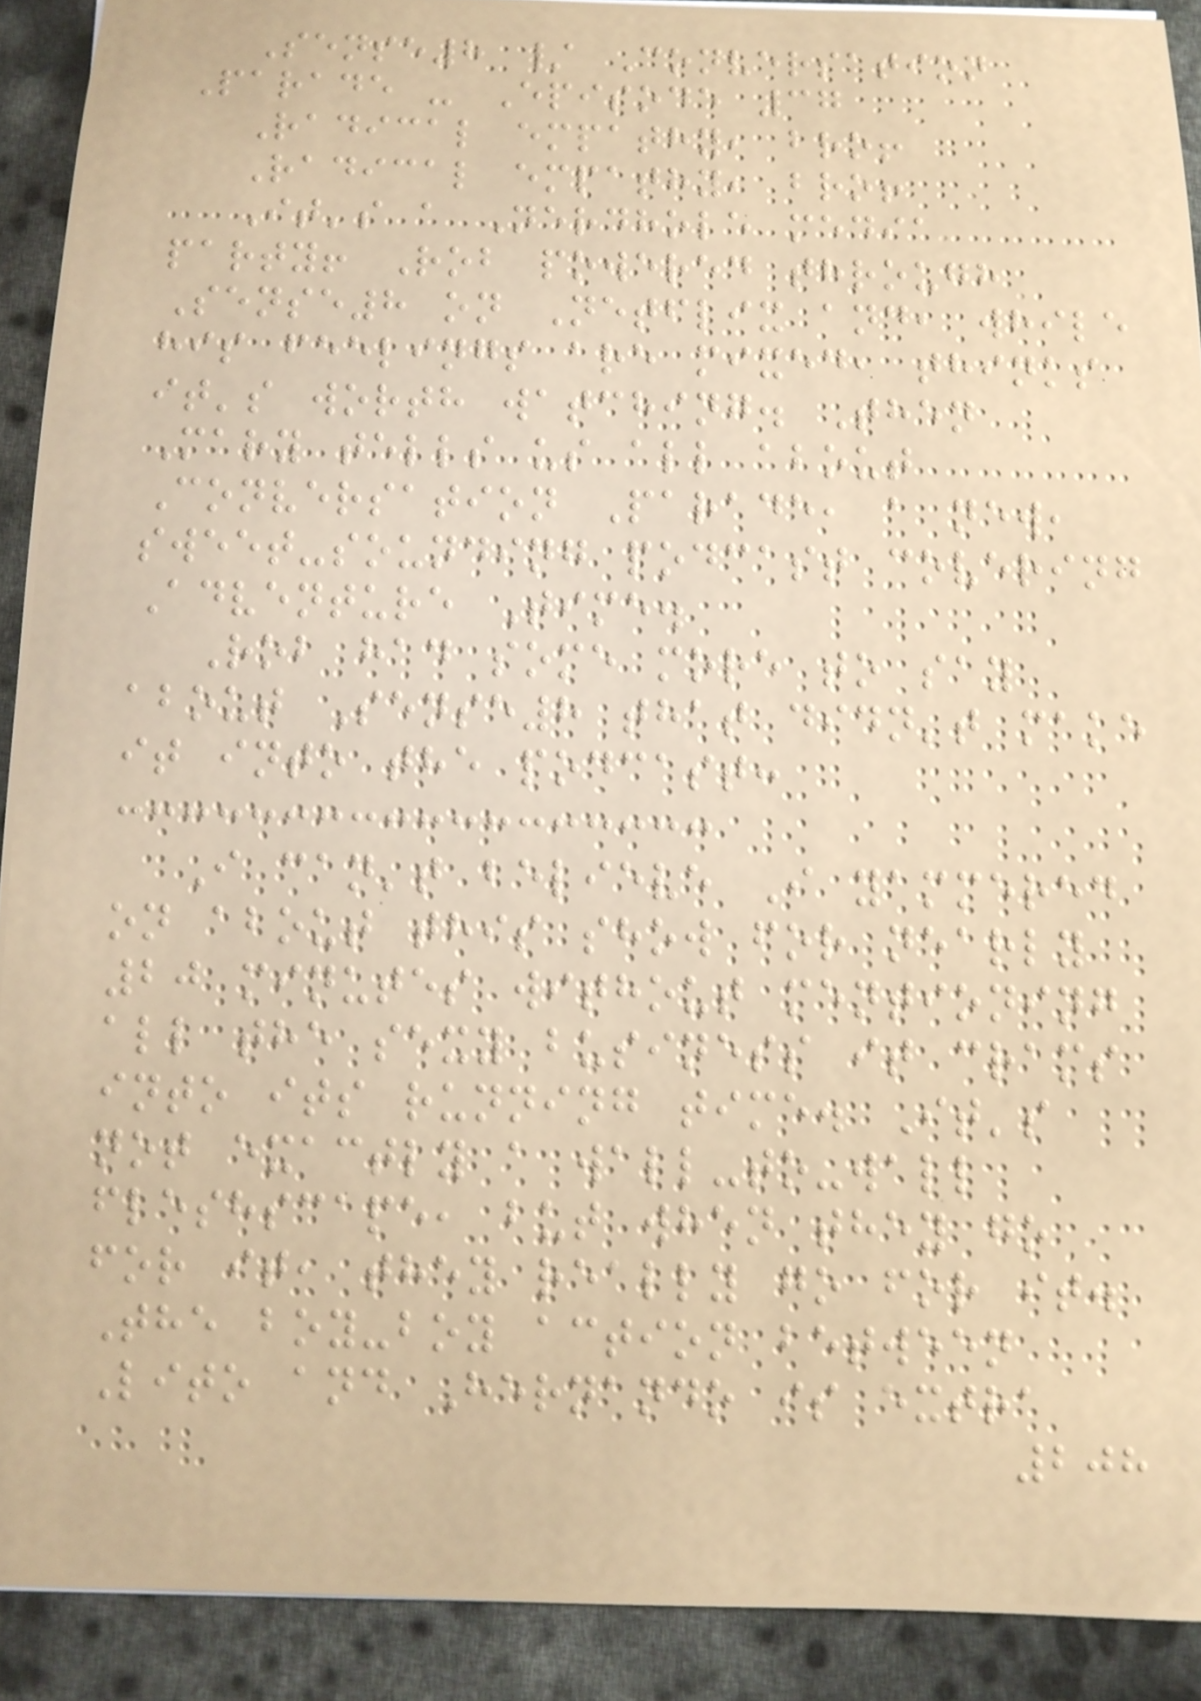Sense8 / Conversation
Parade - Episode 37
Radical empathy, bro!
Radical empathy, bro!
It's a Nerdhole media
party! Rob powered through
Sense8 on Netflix and, while
his feelings are mixed, thinks
it's worth watching. Then
Mary tells us all about
Conversation Parade, a new,
sweet-sounding podcast covering
Adventure Time.
Rob had some more to say
about Sense8 that didn't make
it into the podcast:
I can't believe I yammered
on about this show for nearly
20 minutes without mentioning
all the sexy business it crams
into its running time. It's
not exactly a wall-to-wall
fleshscape, but when they go
for it, they really go for it.
The boy-boy action between
Lito and Hernando is extra
208
